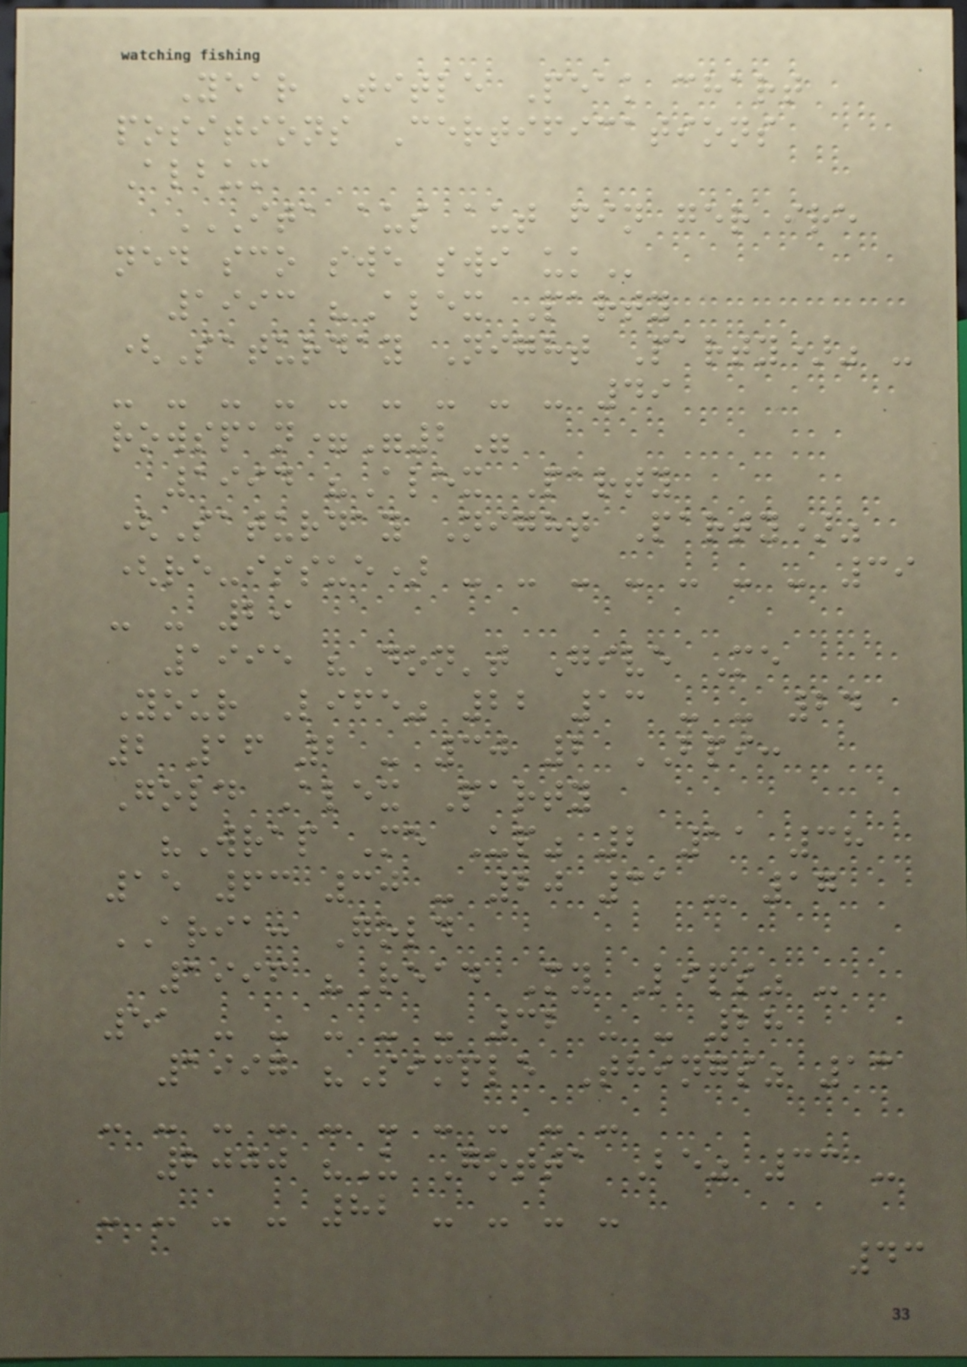Year Title Peak chart
positions Certifications
Album
ITA AUS AUT FIN GER IRE
NED SCO SWE SWI UK
1993 "Alex Party
(Saturday Night Party)" -
- - - - - - - - - 49
rowspan="2"
1994 "Alex Party
(Saturday Night Party)"
(re-issue) - - - - - - - 39
- - 29
1995 "Don't Give Me
Your Life" 22 13 - - 24
2 16 2 - 30 2 BPI:
Gold Alex Party
"Wrap Me Up" 2 11 38
15 63 30 - 20 31 - 17
ARIA: Gold
1996 "Read My Lips" -
51 - - - - - 32 - - 28
1997 "Simple Things" 13
- - - - - - - - - -
2000 "U Gotta Be" 33 -
- - - - 82 - - - -
43
